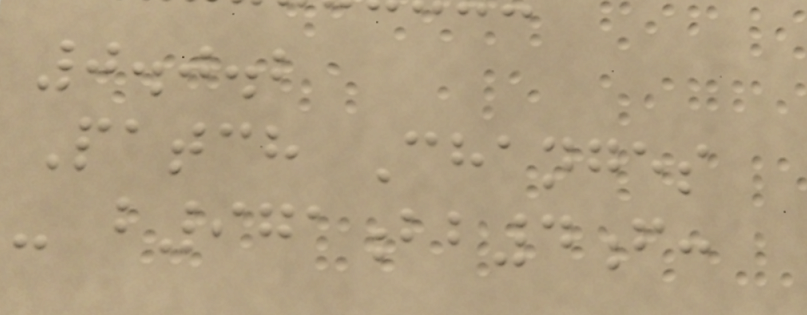0.0.2
Patch Changes
- b971bb4f:
